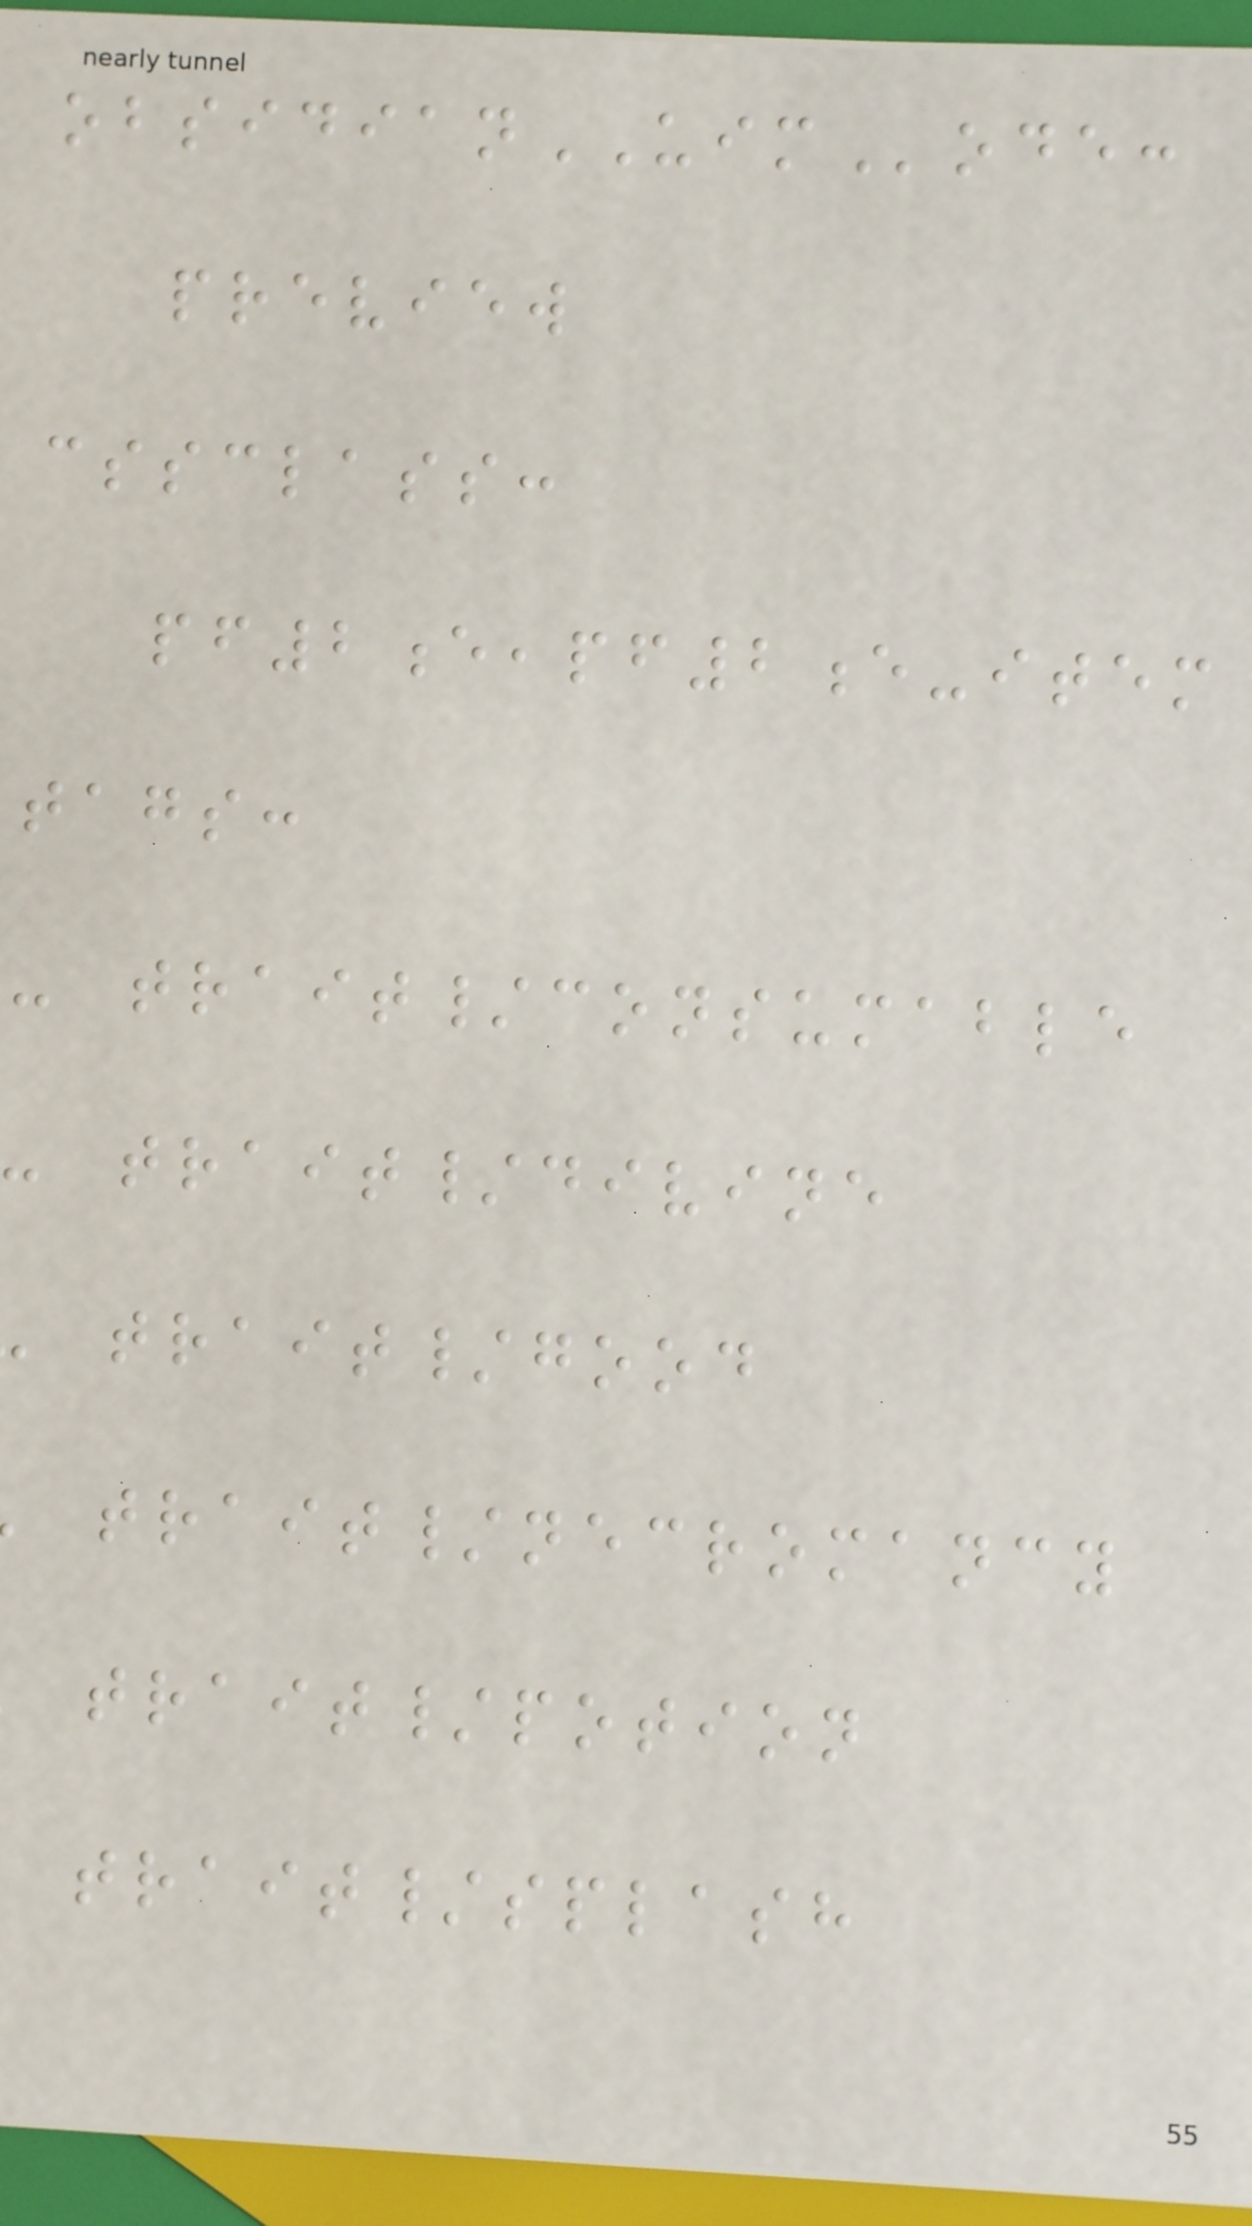obsidianUIMode:
preview
cssclass:
pf2e,pf2e-item
tags:
- trait/consumable
- trait/divine
trait/good
trait/necromancy
trait/potion
trait/splash
